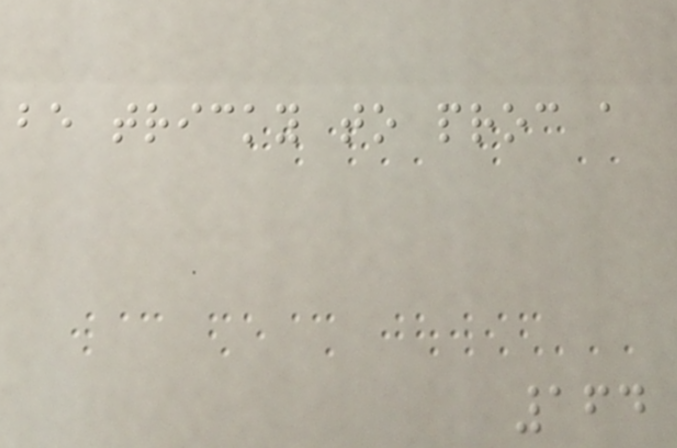be tricky to proc a
164
